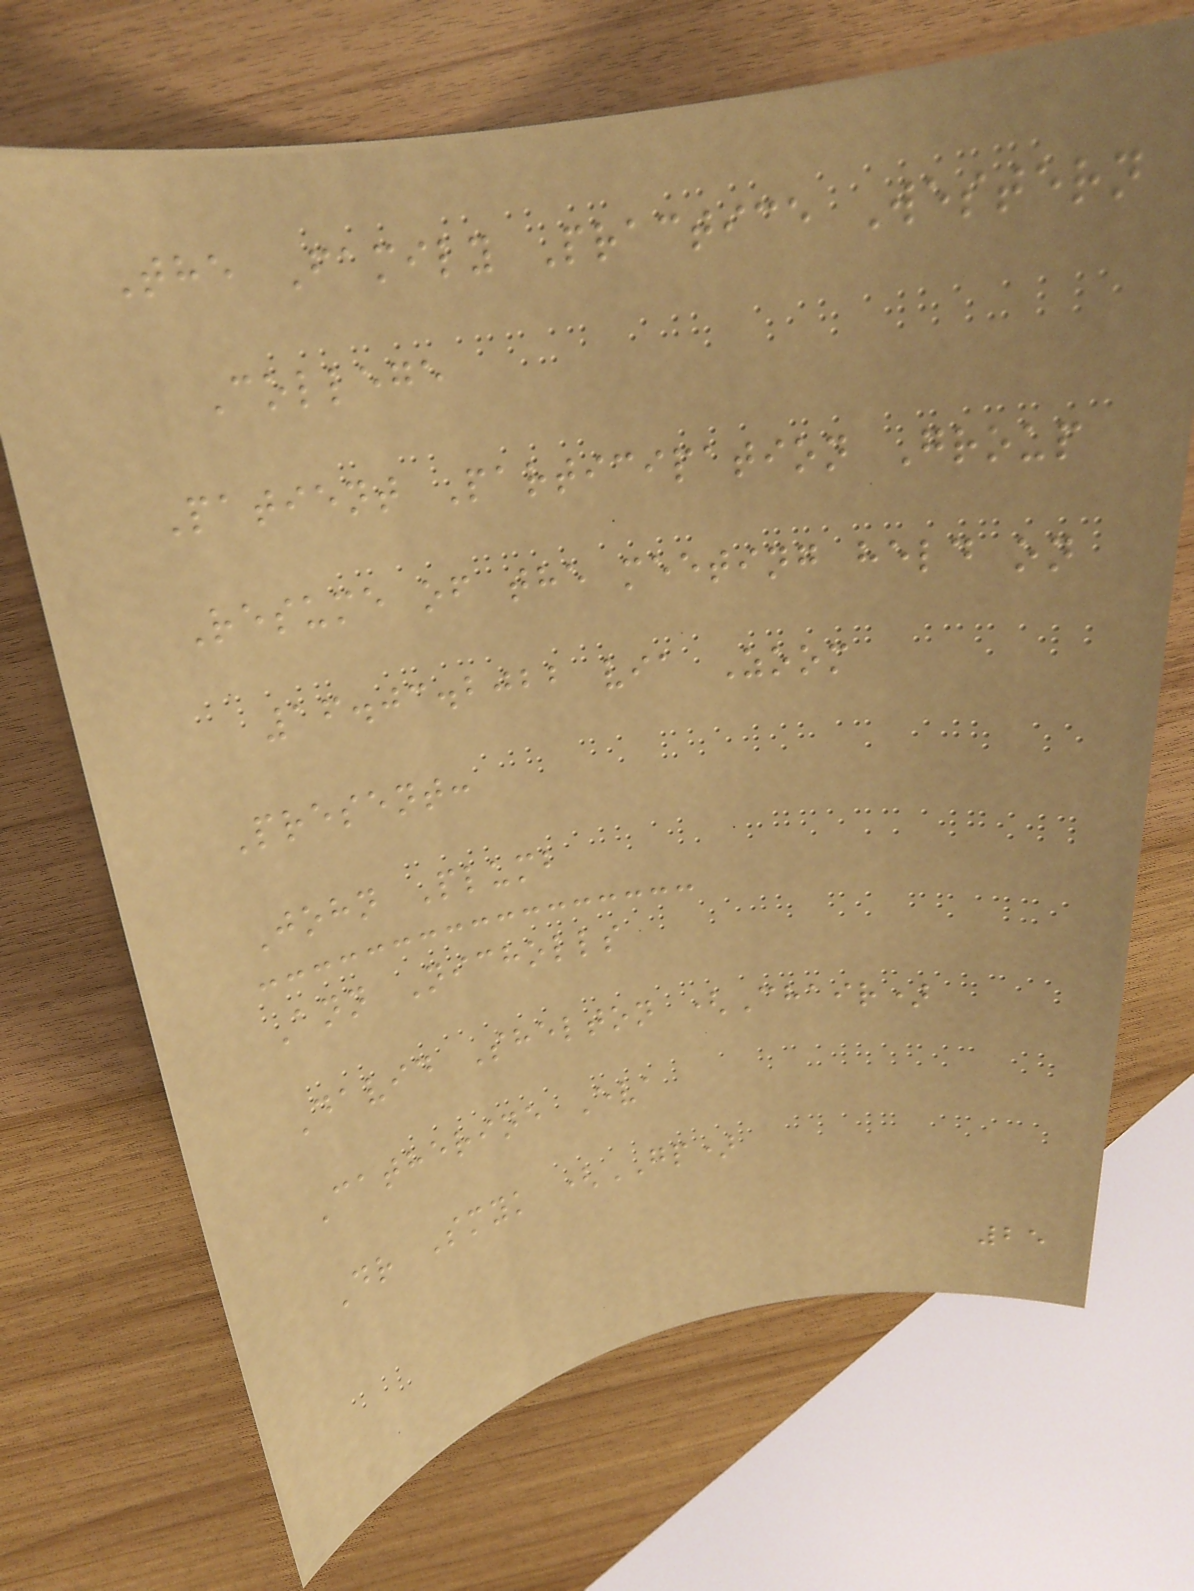The Family Practice Western
College
Patient Participation Group
Resume of the meeting held on
16.03.2022 via Zoom
Present:
John Plumb
Ann Nicholls
David Shelton (Chair)
Catherine Eva
Dr Smyk (GP)
25
